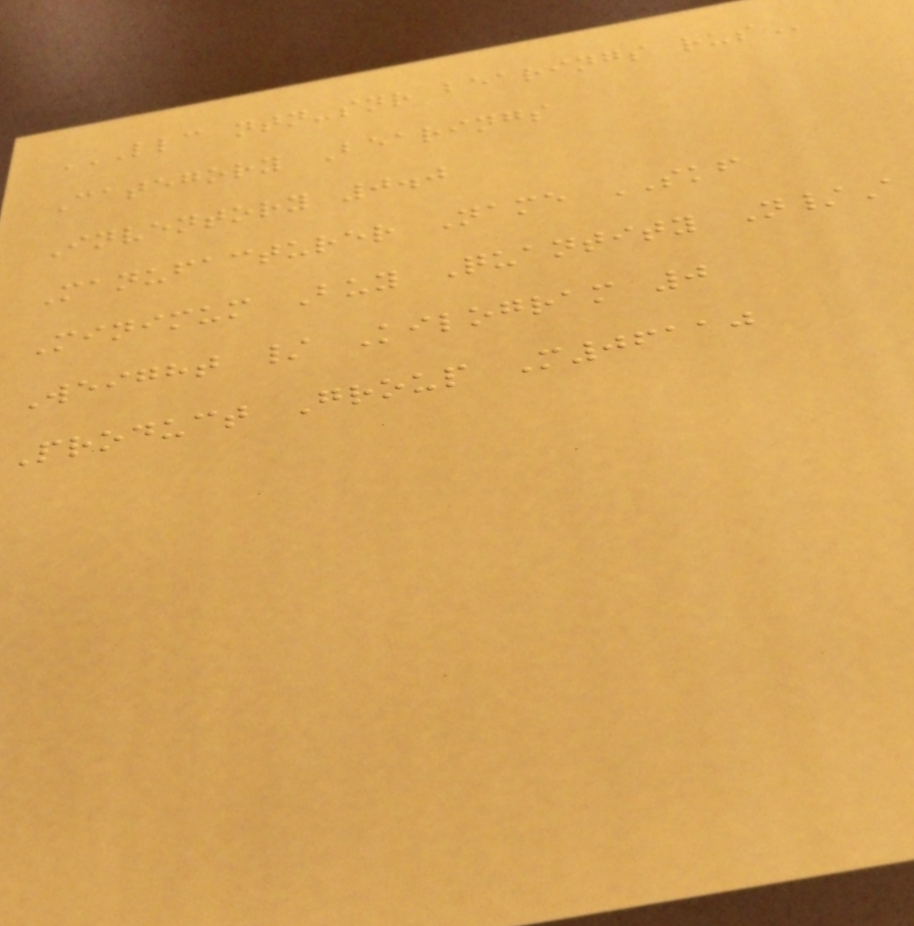LLC NTN-SNR BEARINGS RUS
Category Bearings
Inventory 0.0
Manufacturer Name SKF
Minimum Buy Quantity N/A
Weight / Kilogram 0
Product Group M06110
